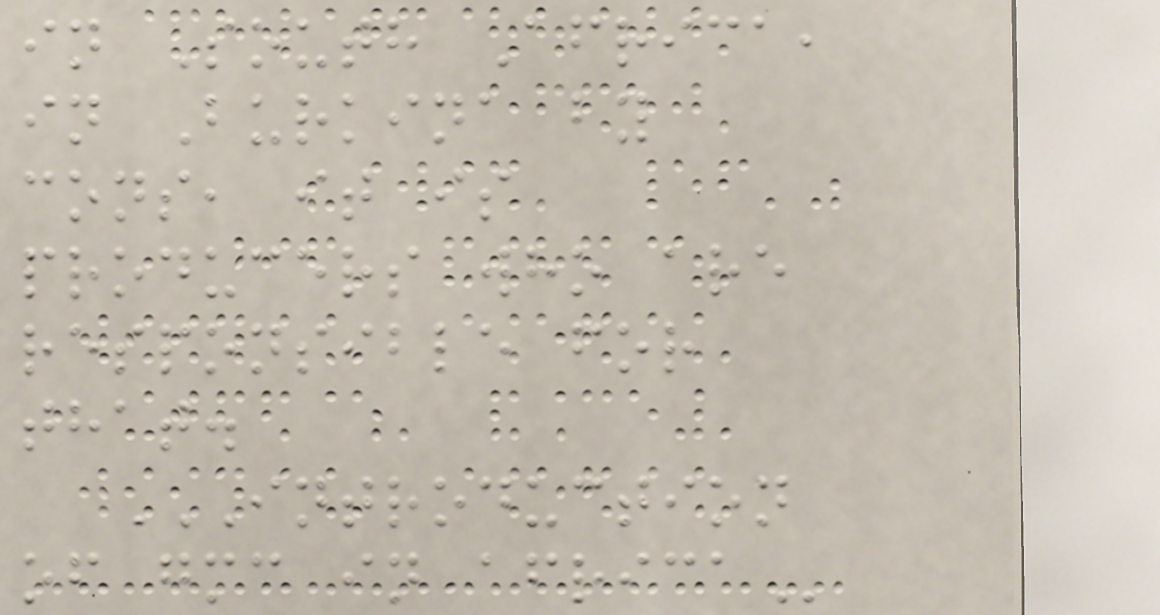in South Africa,
in Burkina by
cons, it is
producers who are
responsible for
that.
INTRODUCTION
OF GMC IN AFRICA
